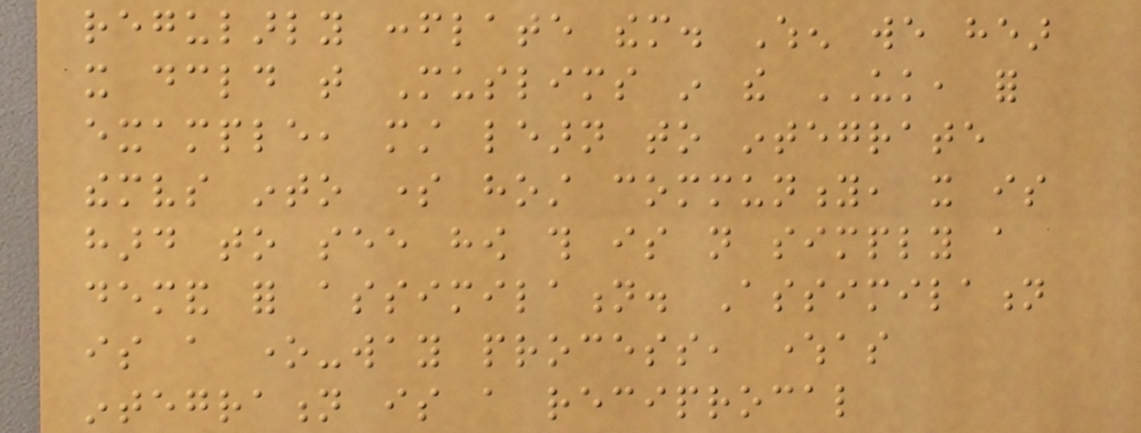regularly conflate them. When we hear
it declared that Muslims in the UK, for
example, must learn to integrate
themselves into some host community, it is
hard to see how this is not simply a
demand for assimilation. Assimilation
is a one-way process, whereas
integration is a reciprocal
